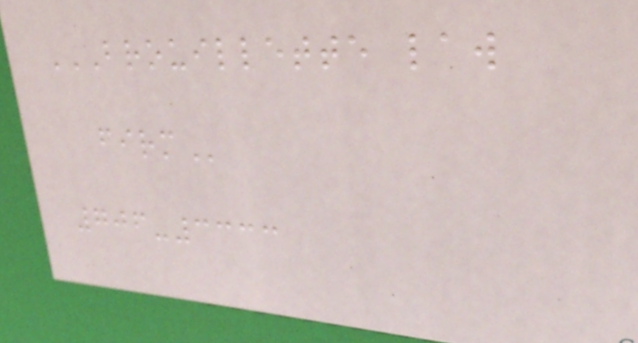BROUILLETTE LAW
FIRM
706-3333
